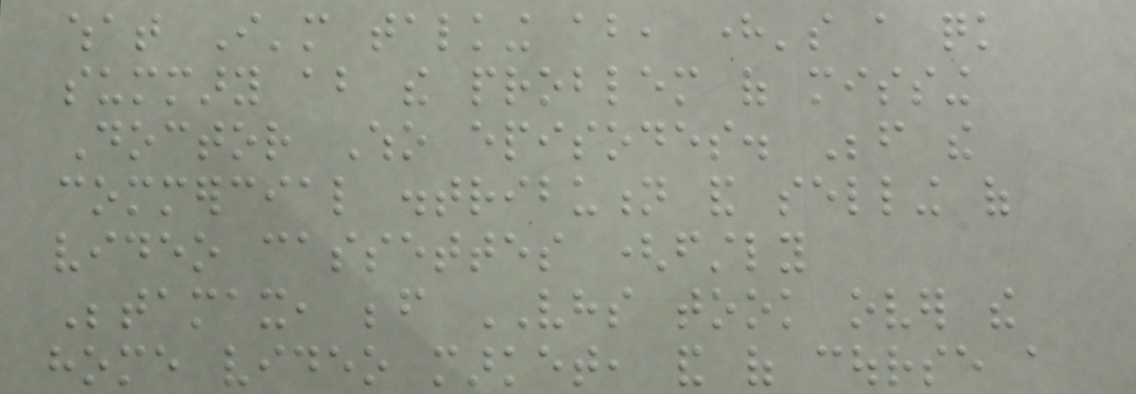what I'm talking about, here's a quick
summary about the problem of missing
Doctor Who episodes. Before the
commercial distribution and selling of
video cassettes (firstly
Betamax, before VHS took over the
home video market, and of course a
